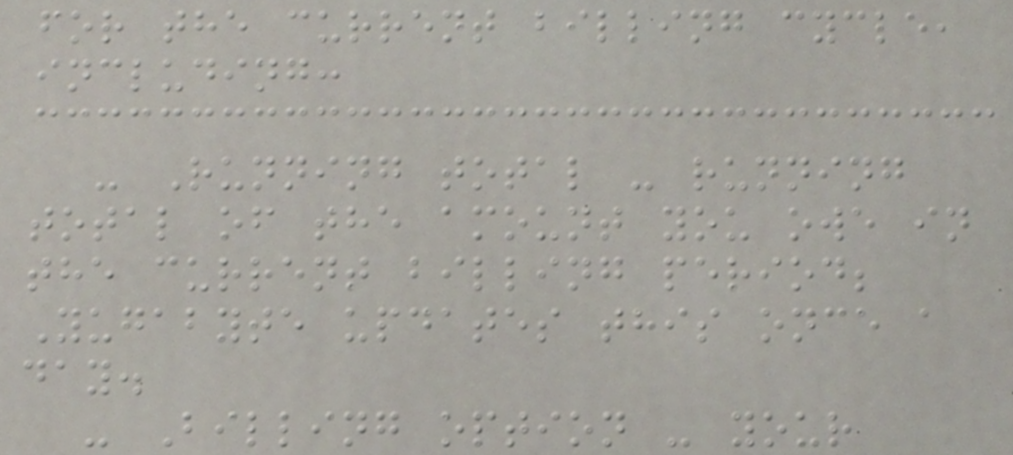for the current billing cycle,
including:
- Running total - running
total of the amount you owe in
the current billing period;
Yugabyte updates this once a
day.
- Billing option - your
